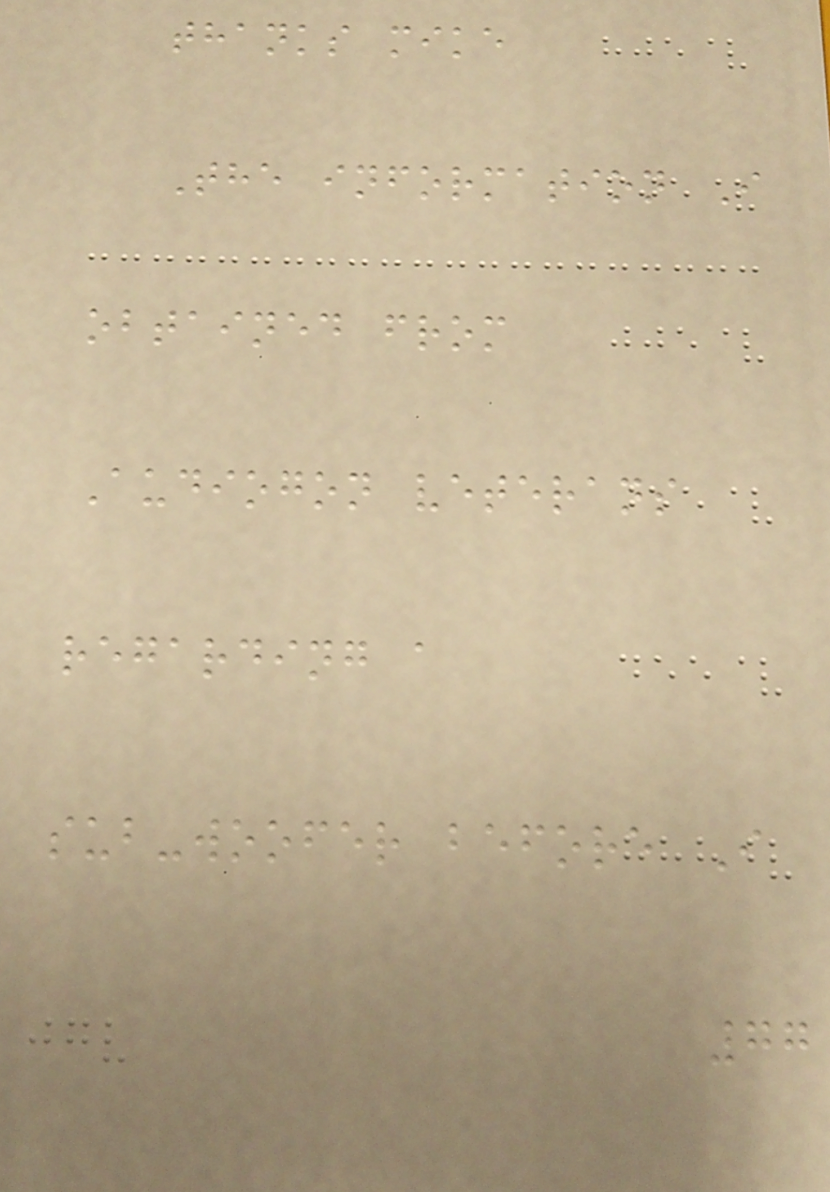thanks mike
The information I
obtained from
Audiogon veterans
regarding a
sub-woofer before I
77
